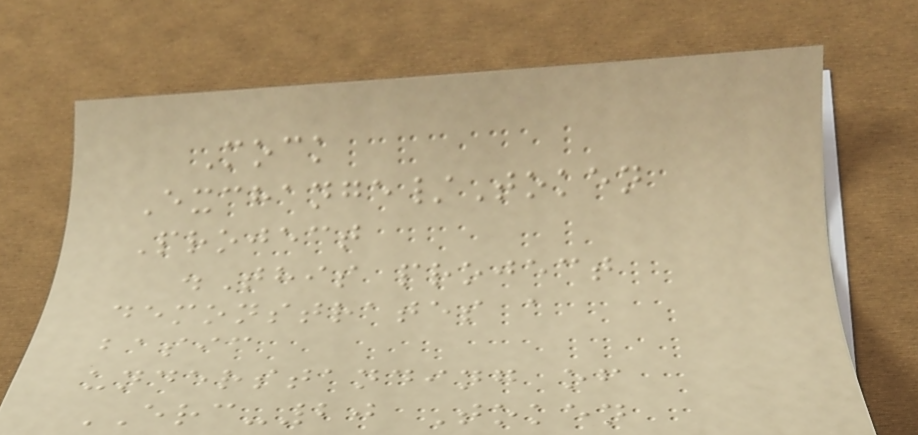Mock
Exchange/Token
Project
.This project
demonstrates a
basic
understanding of
ERC-20 Token
